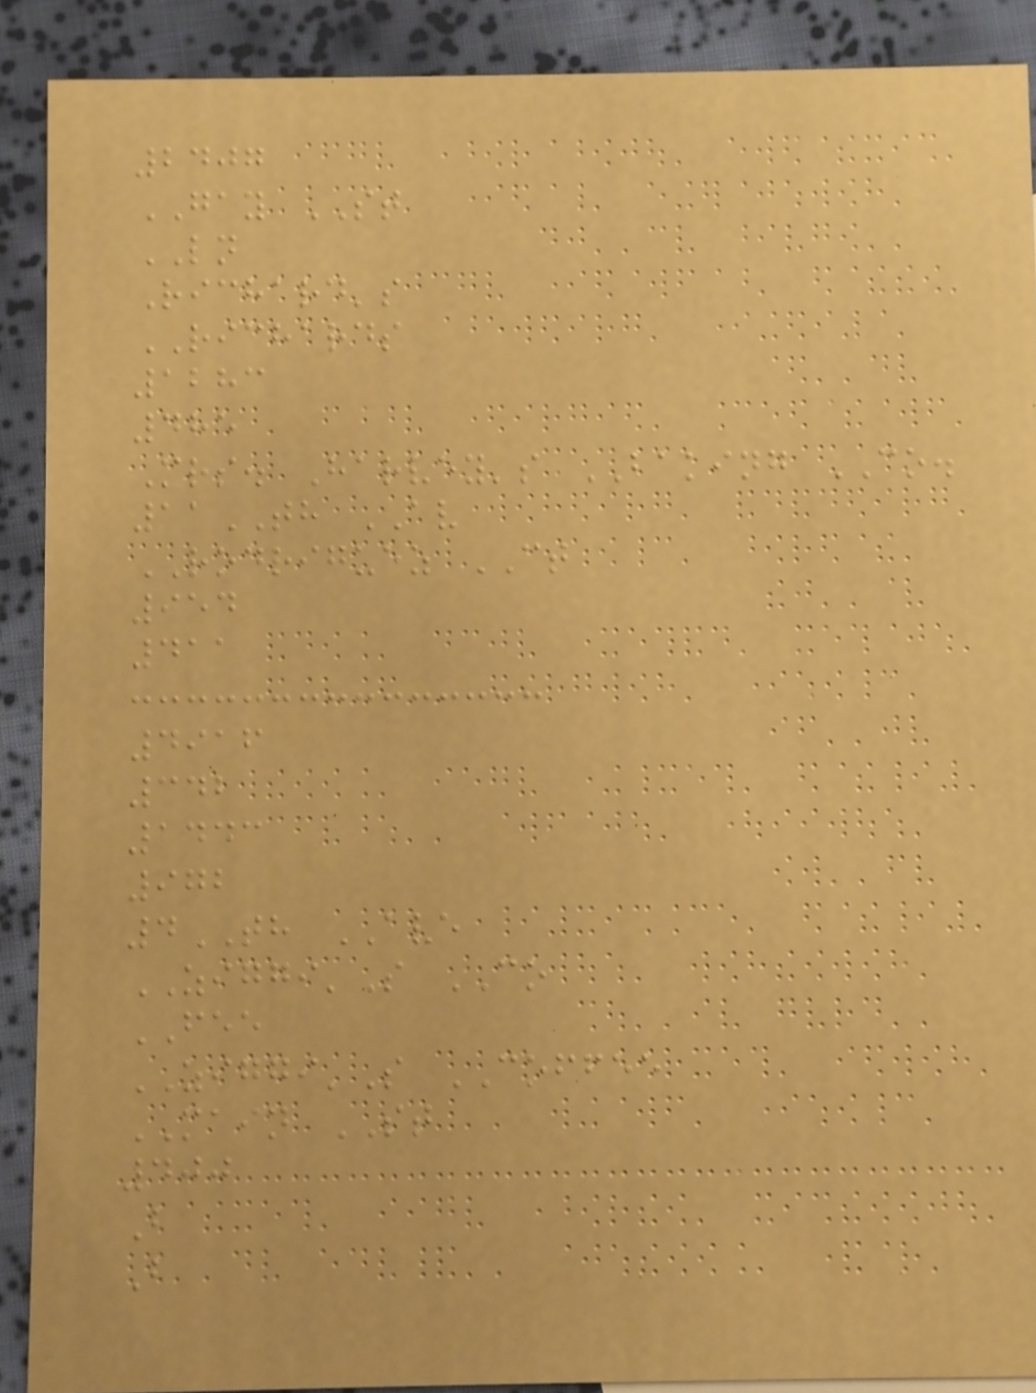2407
GAY ST
LN
Richard's
RICHARDS
1283
485
Mrs. Harvey's BAKING CO.
11TH AV
RODRIGUEZ CT
954
411
4916
342
1443
972
4TH AVE
ZIGGI'S CO
FEE
ZIGGI'S COFFEE
MAIN ST
400
B
B
